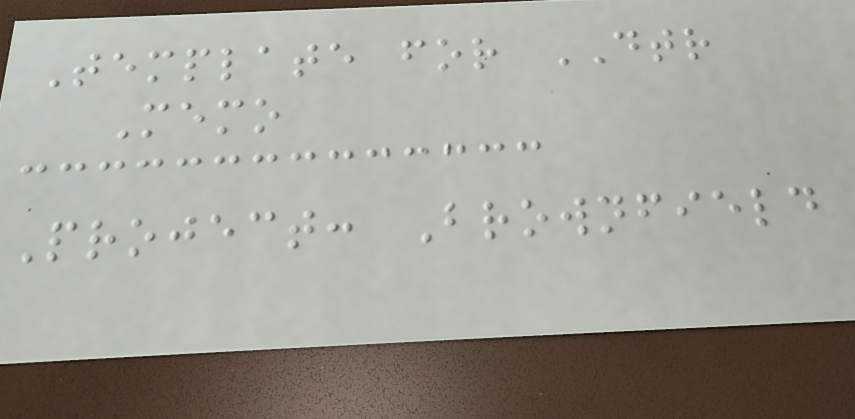Template for DTR
Memo
Project: Brownfield
